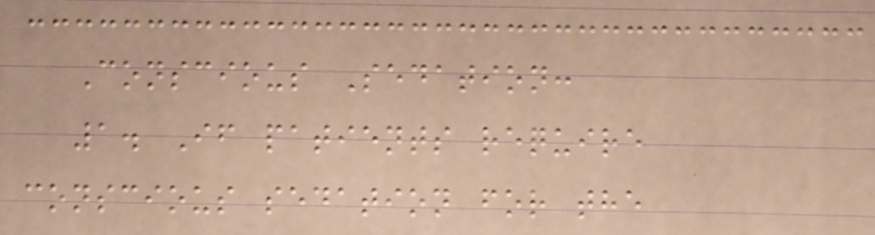Conscious Sedation:
1. If patients require
conscious sedation for the
